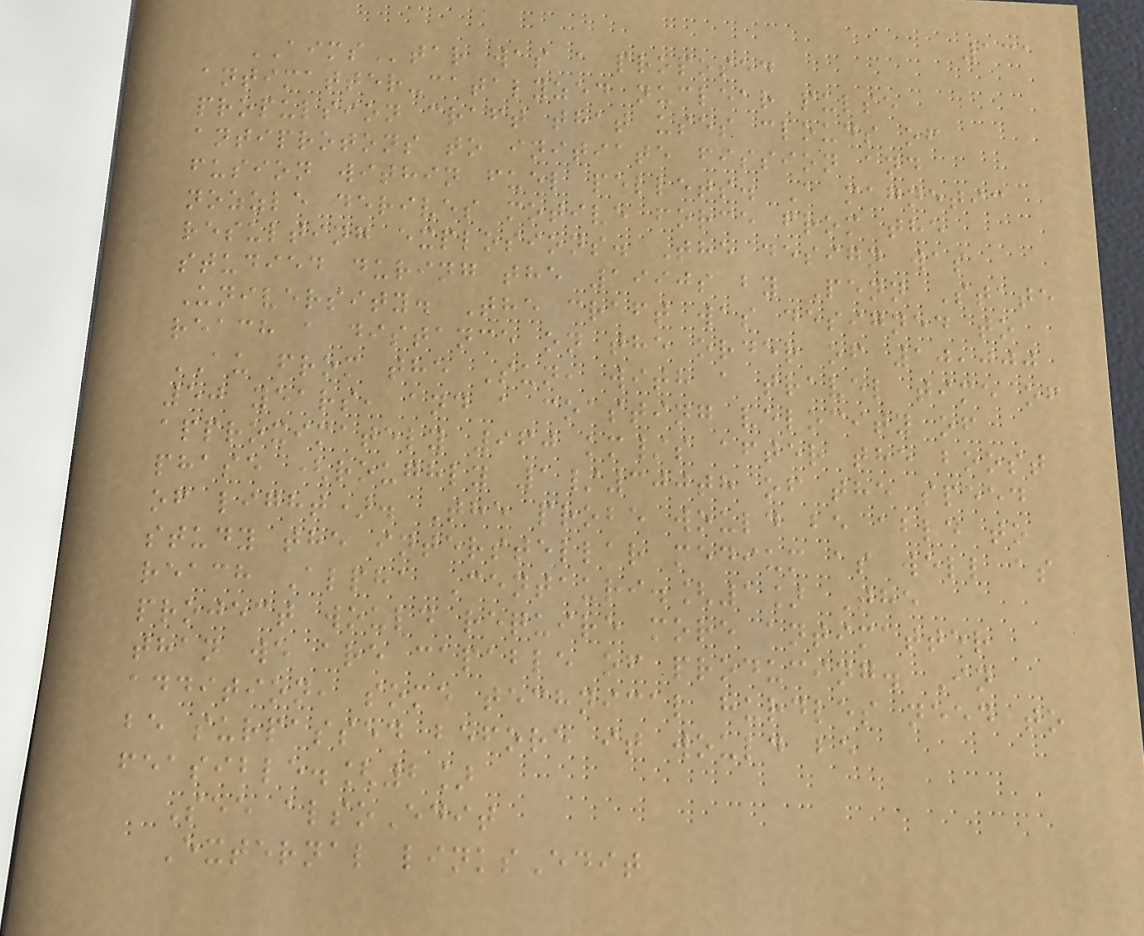131
AIMStar was a proposed
antimatter-catalyzed nuclear pulse
propulsion craft that uses clouds of
antiprotons to initiate fission and
fusion within fuel pellets. A magnetic
nozzle derives motive force from the
resulting explosions. The design was
studied during the 1990s by Penn State
University. The craft was designed to
reach a distance on the order of 10,000
AU from the Sun, with a travel time of
50 years, and a coasting velocity of
approximately 960 km/s after the boost
phase (roughly 1/300th of the speed
of light). The probe would be able to
study the interstellar medium as well as
reach Alpha Centauri.[1] The
project would require more antimatter
than we are capable of producing. In
addition, some technical hurdles need to
be surpassed before it would be
feasible.[2]
See alsoEdit
External linksEdit
